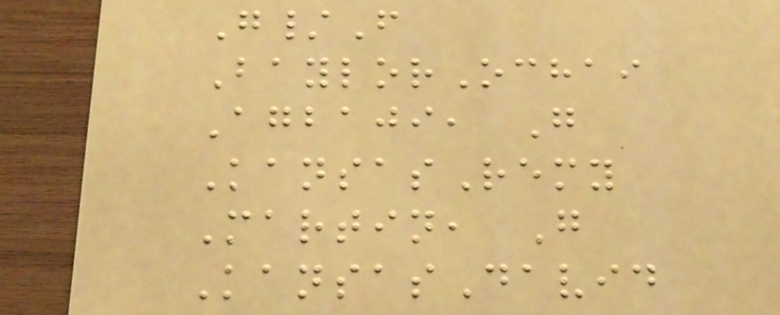G/F
BaylorOchai
Agbaji, G
KansasRemy
Martin, G
KansasDavid
